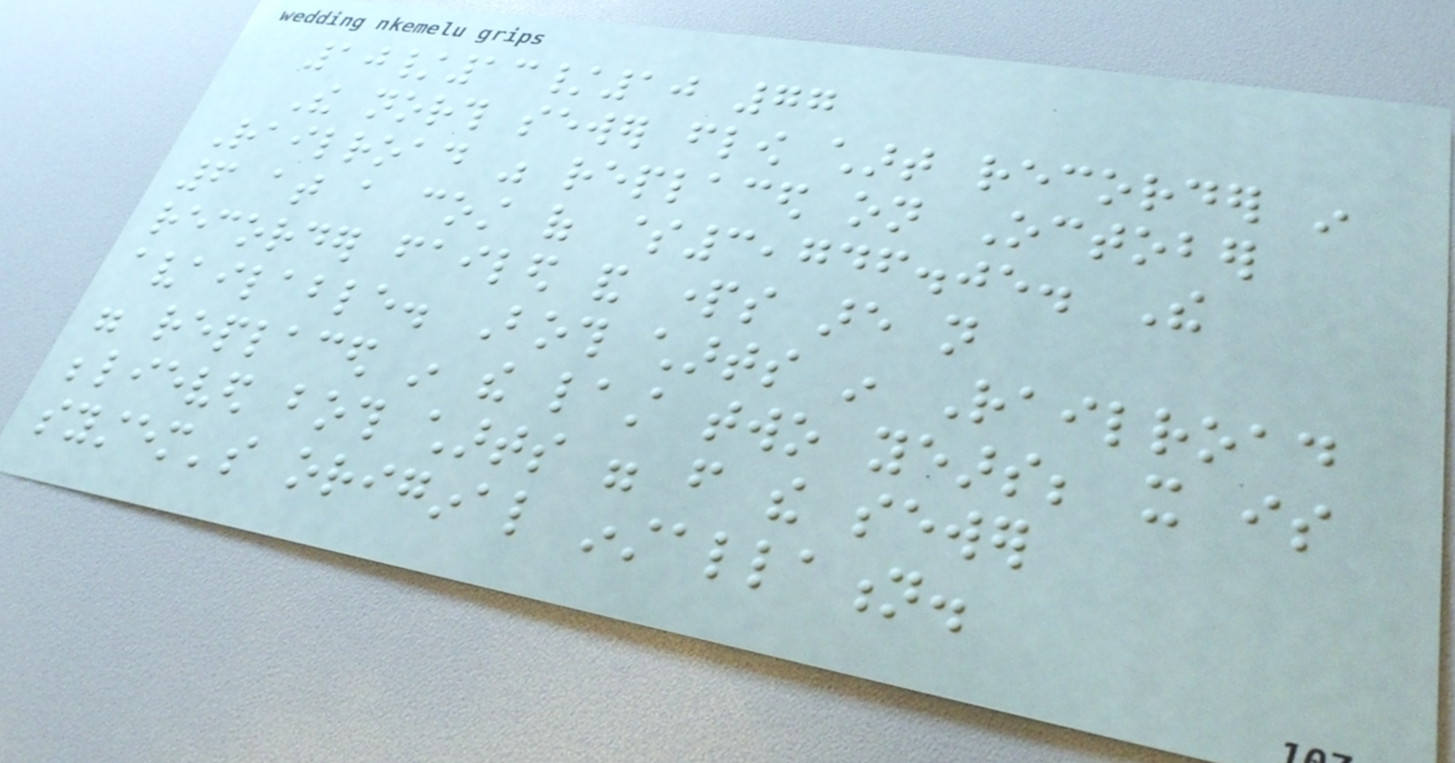10/13/10 77
The north sewer flow chart recorder in
Railroad was replaced on October
6 at a cost of $3,746.05. The
recorder failed and parts are not
available. Both charts in Railroad
were replaced in the last two years; it is
believed both charts were from the sewer
system's original installation.
